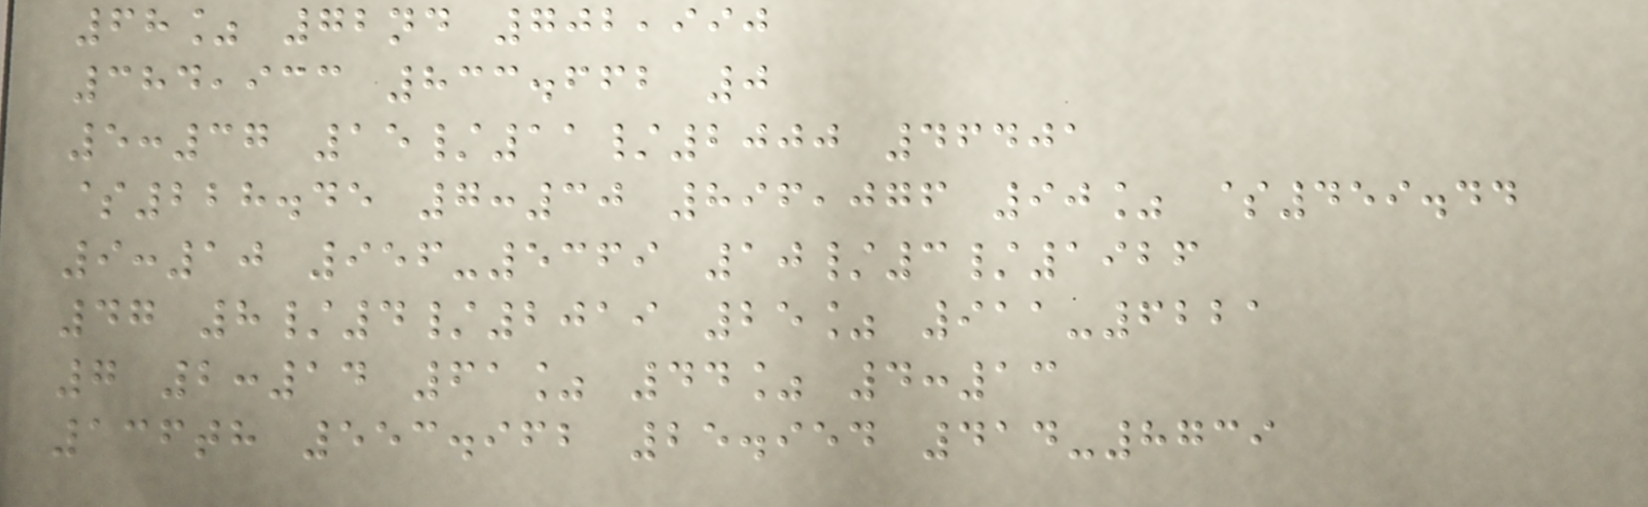68% 72nd 702,990
384,933 833.662 0
5:37 15/11/2000 46401
$228.45 7:30 896,076 90% $459.44
9:10 956-5369 10/3/1926
47 8/4/2019 25% 911-6221
7 2:14 61% 44% 4:13
136th 553.962 25.954 414-8739
